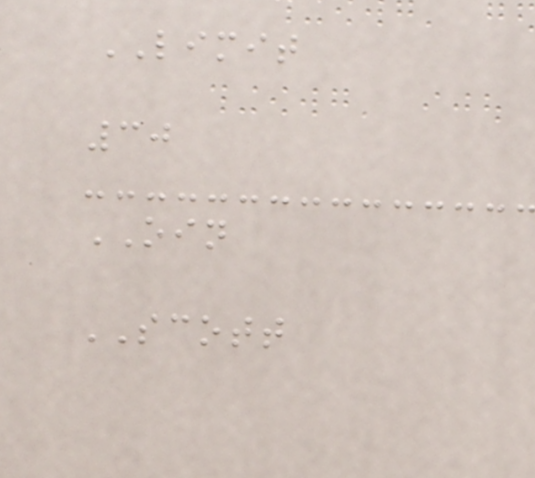LIMIT
30
OIN
SCOTT
